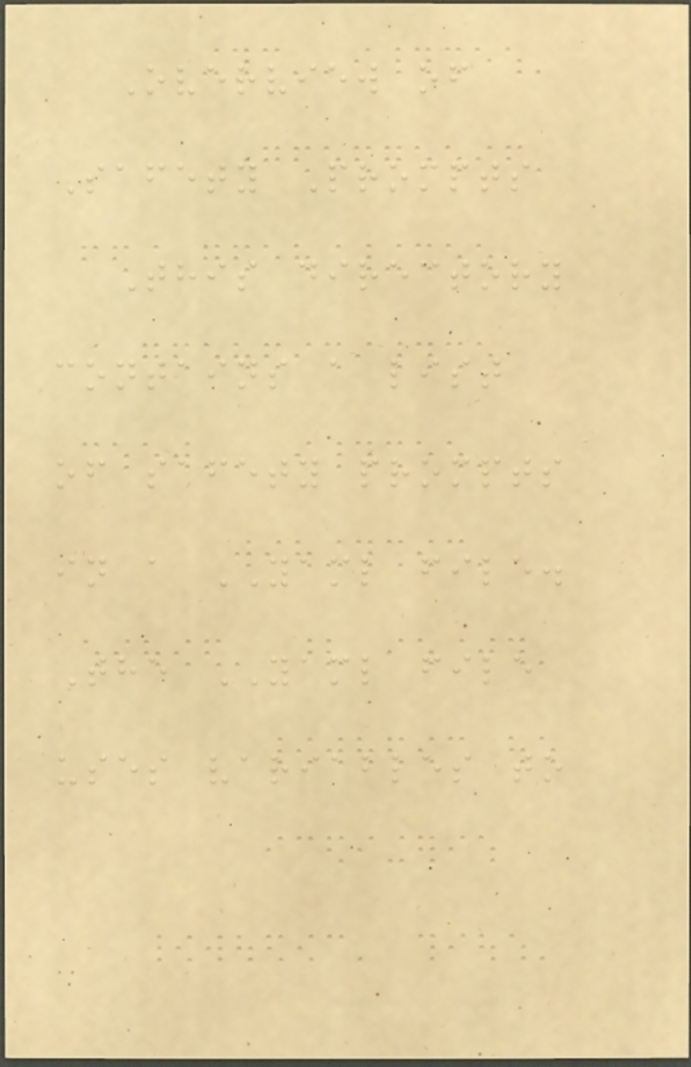Overview of
Safety Prompts
This directory
contains a list
of safety prompts
in a YAML file.
The YAML file
uses variables to
